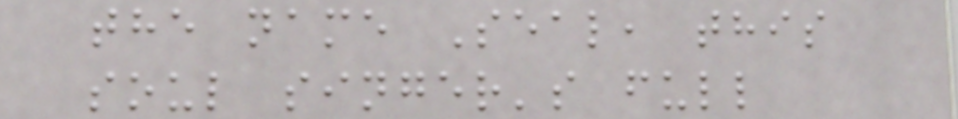the name Seal, this
soul singer's full
